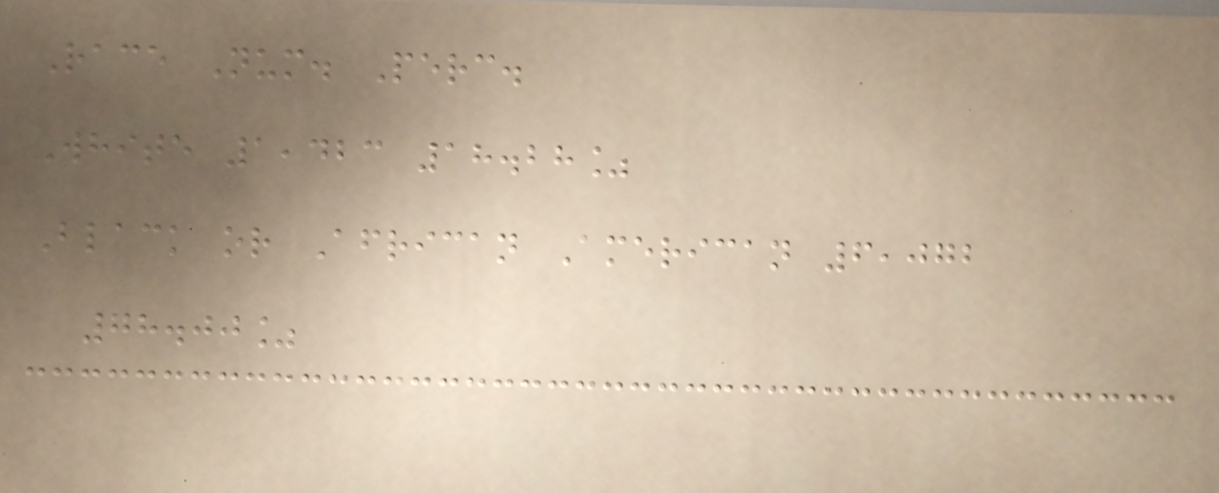Race Num. Perc.
White 1,423 18.28%
Black or African American 6,072
78.00%
